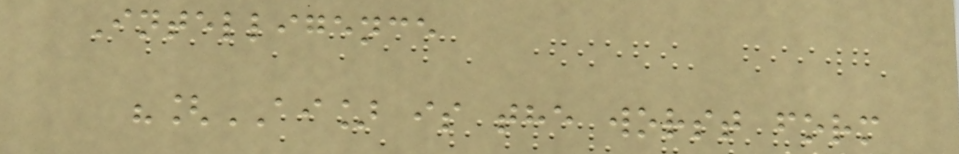Intelligence
"[AI] is the worst form
